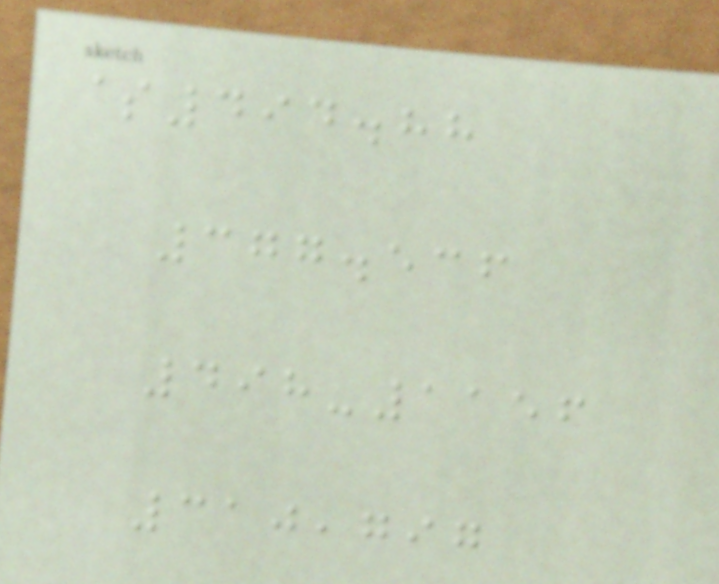$494.88
377.536
498-1156
310,797
